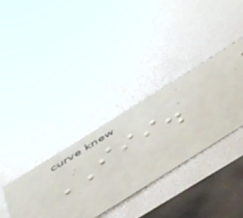III.
